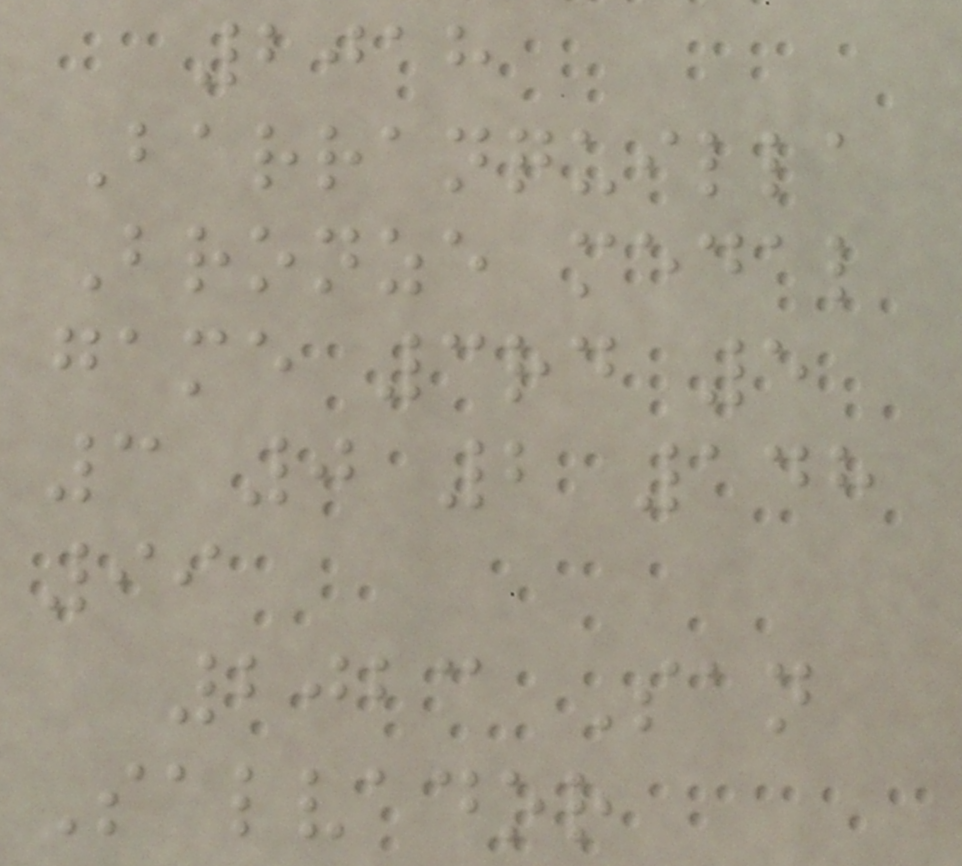2018
Barranquilla
Bronze medal
game 3rd 5
3 0 2 148
99
2023 San
Salvador
